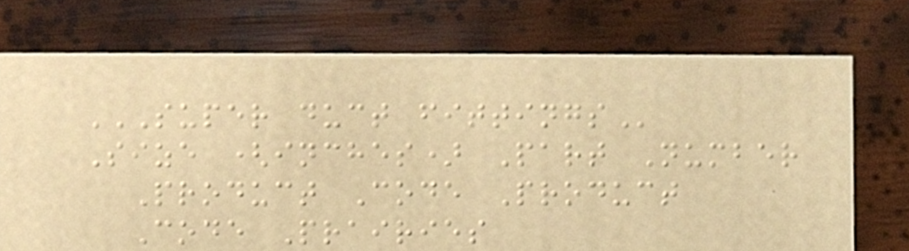SUPER DUCT FITTINGS
Size (inches) Part Number
Product Code Product
Code Prairies
